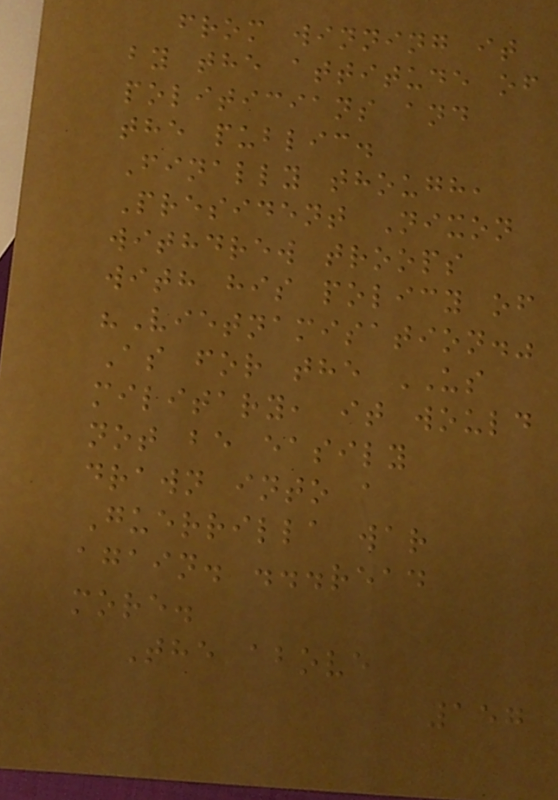from winning it
by the attitude of
politicians and
the public.
Finally though,
President Nixon
withdrew troops
with his policy of
"Vietnamisation."
As for the US
military, it would
not be easily
drawn into a
Guerrilla war
again. ...read
more.
The above
157
